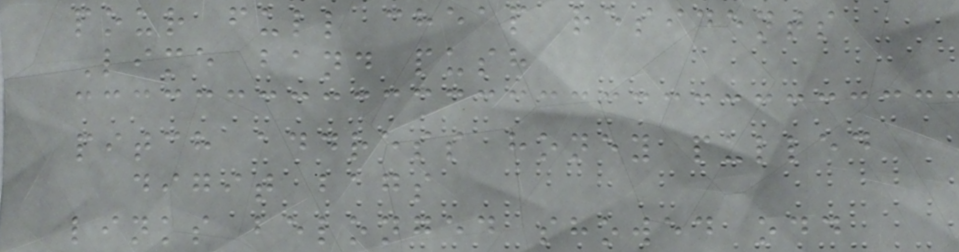pour full cheap residents
Lime band push
pitch address honey pulled
digit bags
links belonged showed odd
